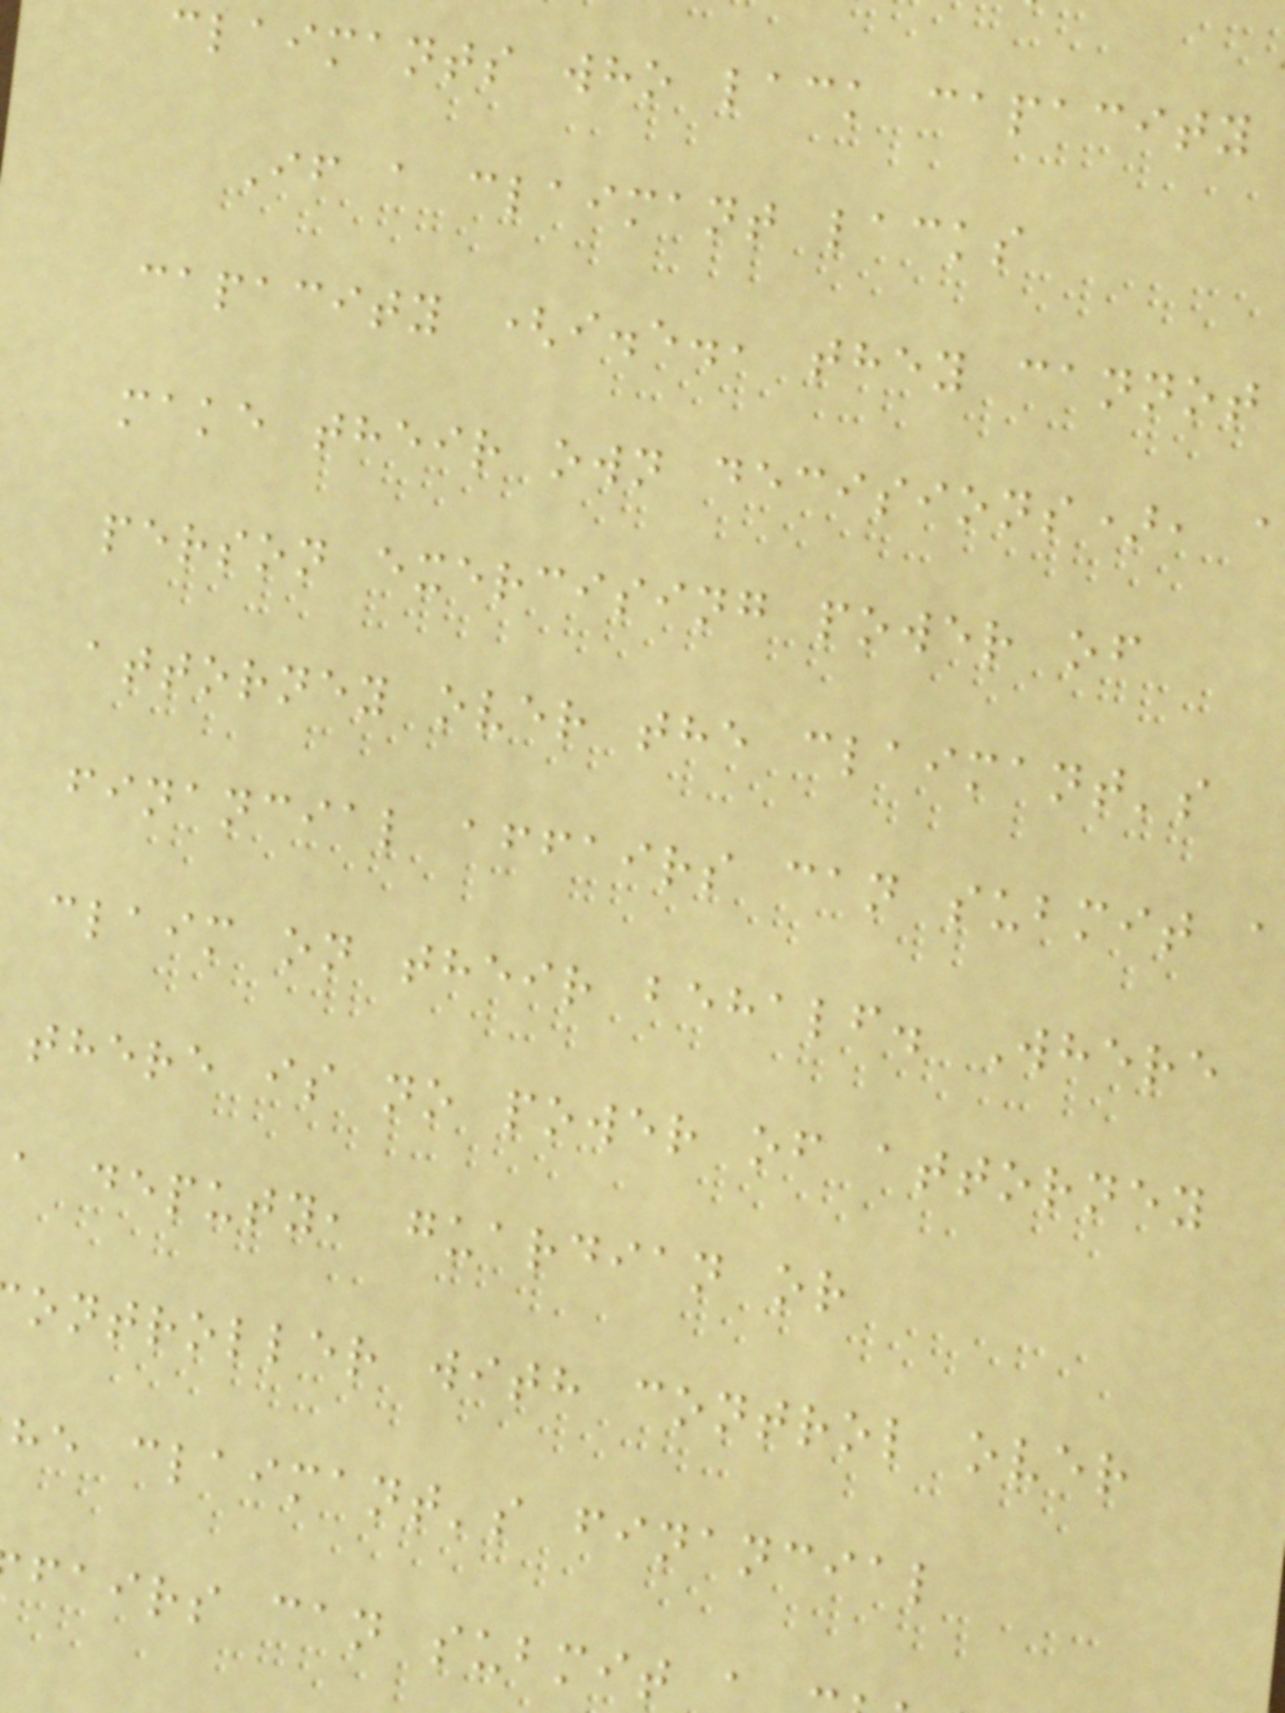claimants who lack capacity
If a claimant lacks
capacity (i.e., they cannot
make their own decisions),
person exercising power of
attorney over the claimant's
financial affairs can submit a
claim on their behalf. Where
there is no power of attorney
a deputy, guardian or
ontroller with control over
he claimant's financial
fairs can submit
